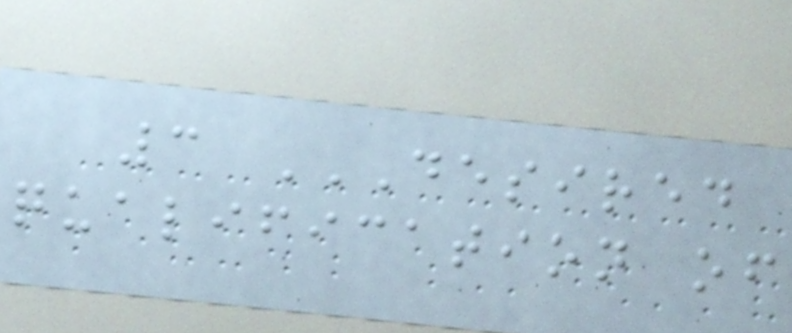3 DESIRED
QUALIFICATION OF
